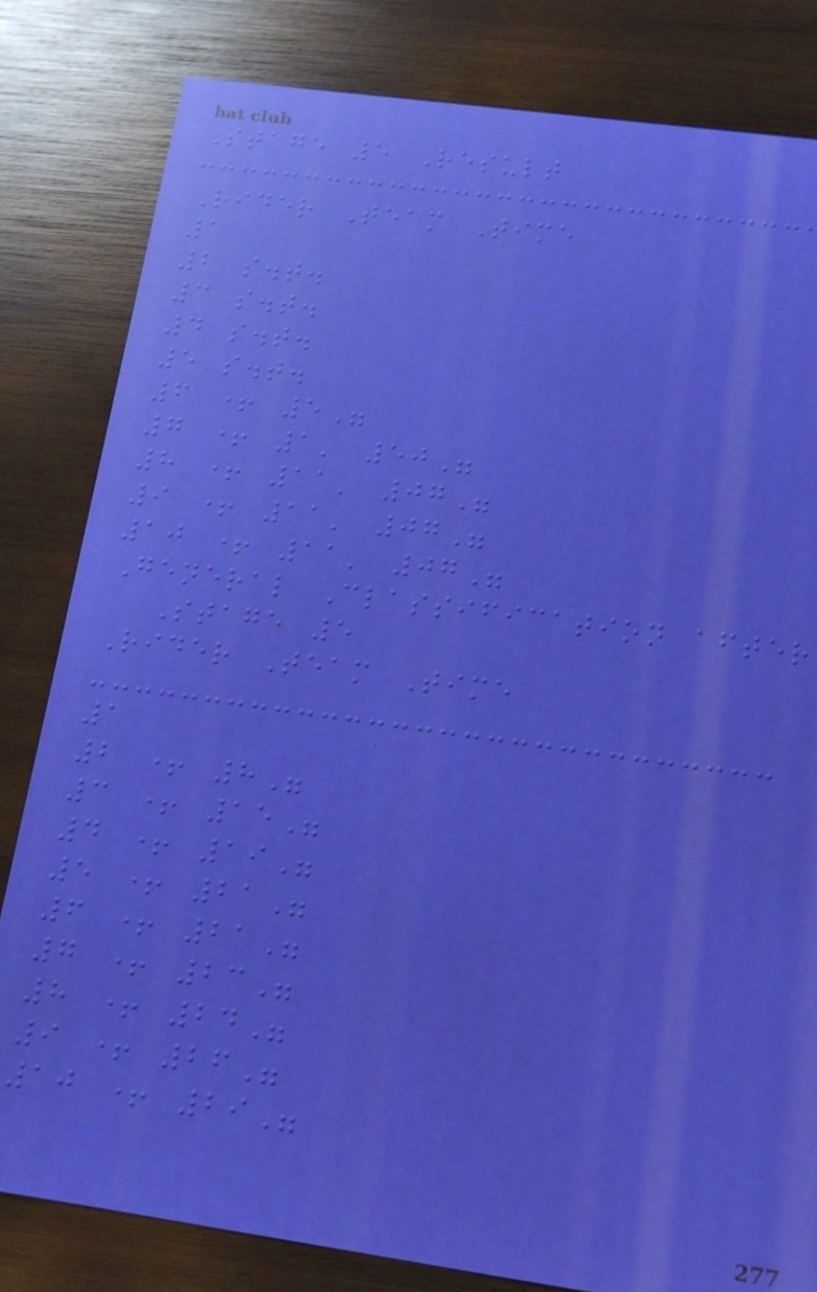Stage 5 Result
Rider Team Time
1
2 s.t.
3 s.t.
4 s.t.
5 s.t.
6 + 5"
7 + 1' 50"
8 + 11' 07"
9 + 11' 07"
10 + 11' 07"
General Classification after
Stage 5
Rider Team Time
1
2 + 8"
3 + 15"
4 + 19"
5 + 21"
6 + 21"
7 + 23"
8 + 24"
9 + 26"
10 + 29"
